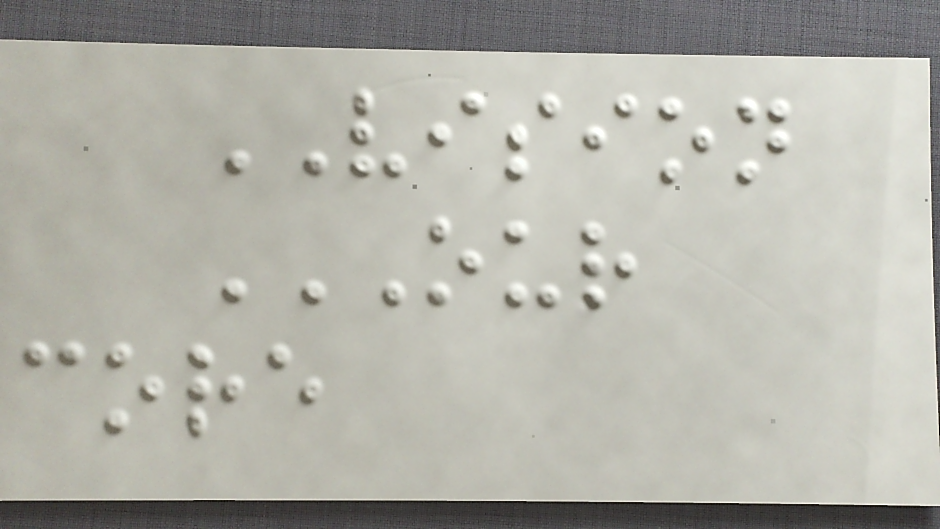VISION
OUR
CORE
